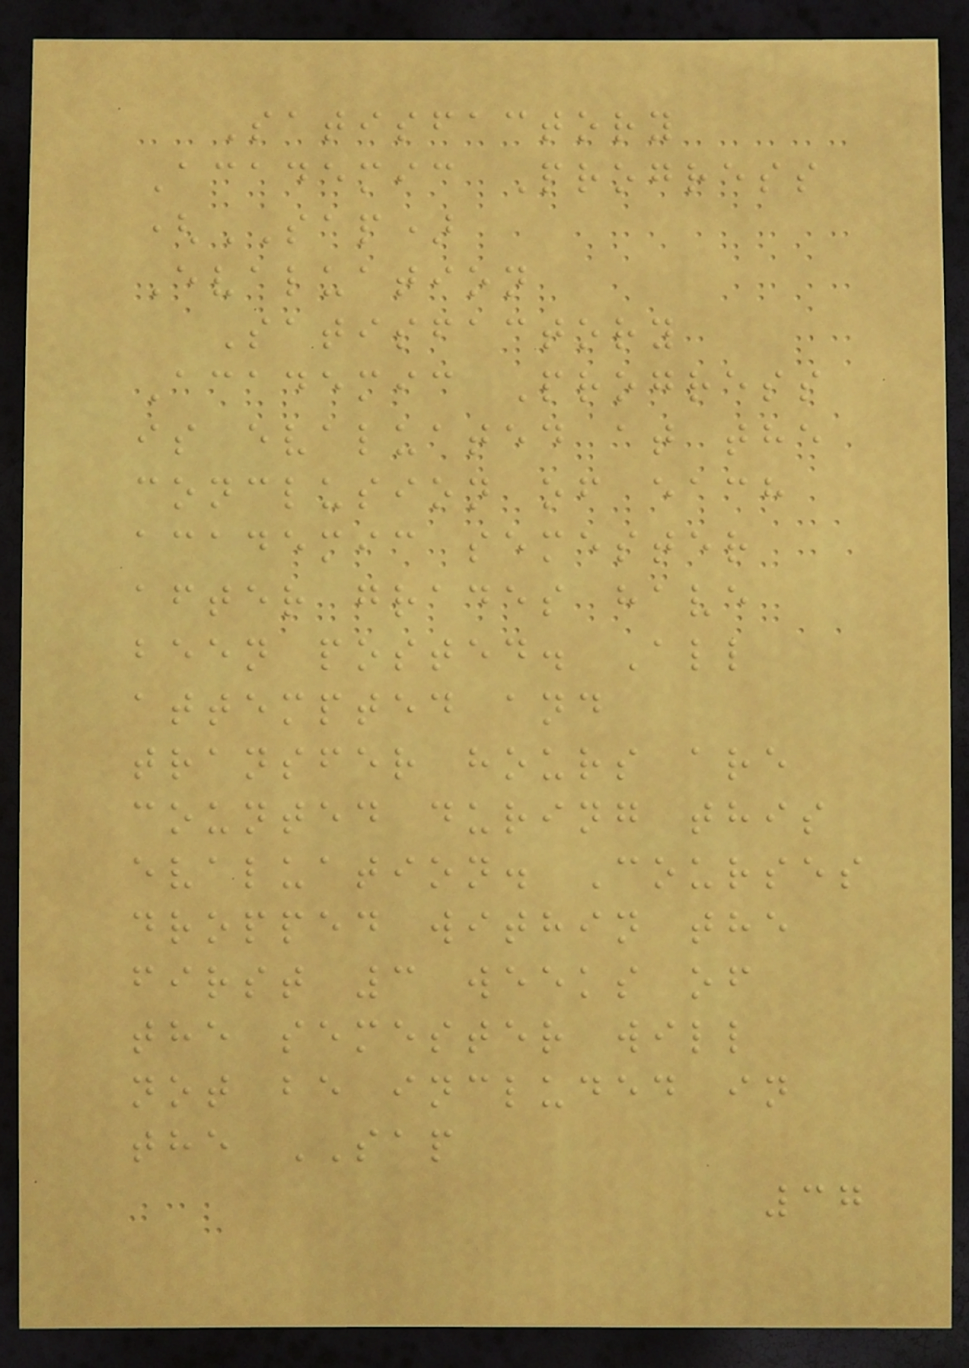Satisfactory
Academic Progress
(SAP)
Evaluation
Satisfactory
Academic Progress
is evaluated at the
conclusion of each
academic semester
after grades have
been posted. All
attempted and
transfer hours are
counted during this
evaluation. Courses
dropped within the
first 3 weeks of
the semester will
not be included in
the SAP
37
